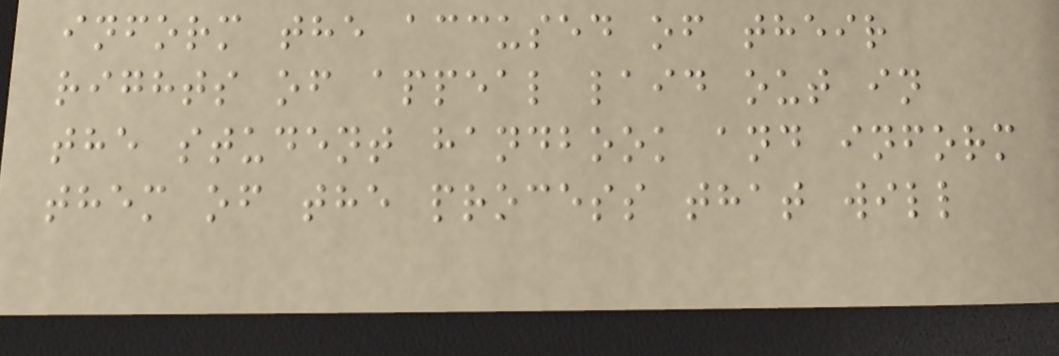inform the accused of their
rights of appeal laid out in
the student handbook and inform
them of the process that will
